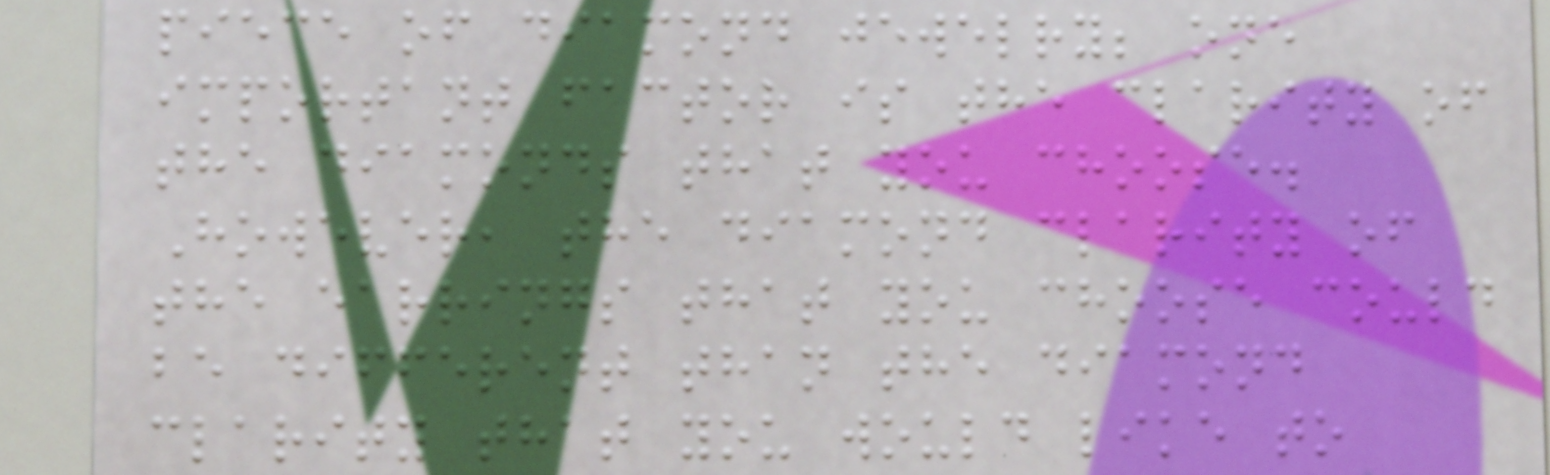piece of diamond jewelry; one
important factor is the clarity of
the diamonds that you choose.
However, the diamond clarity of
the earrings that you choose could
be different than the diamond
clarity that you would like to
